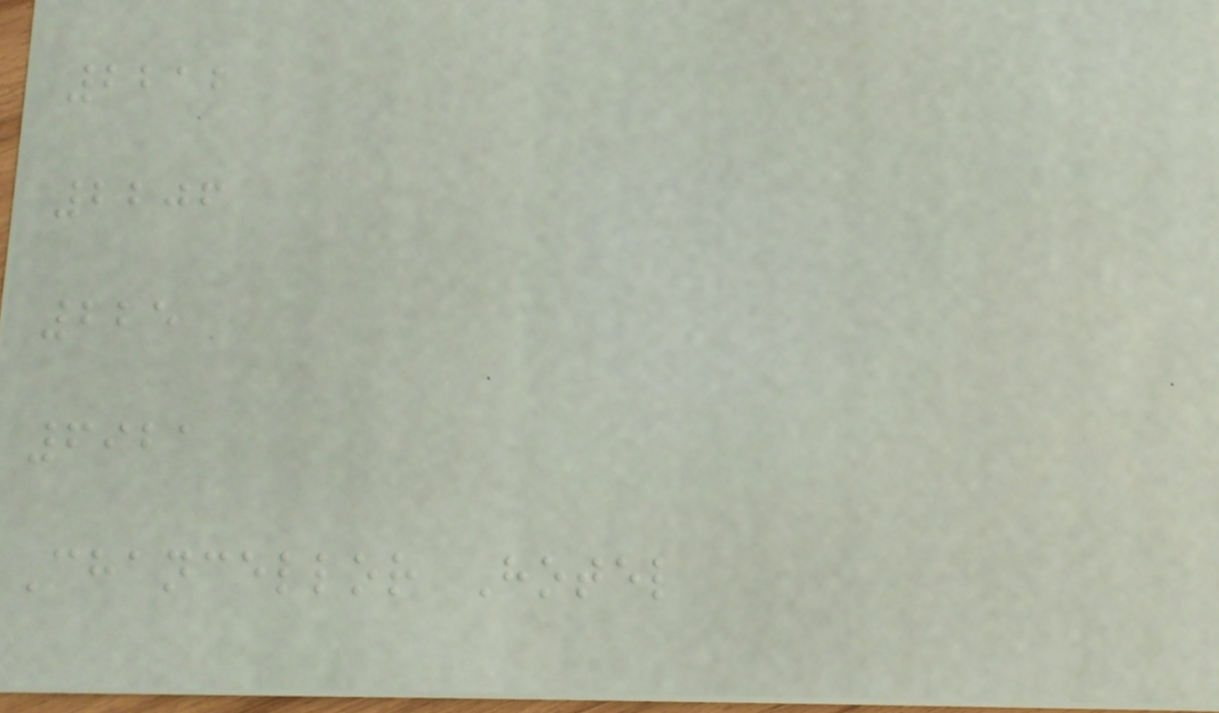2212
2206
225
6921
Chancellor Hotel
